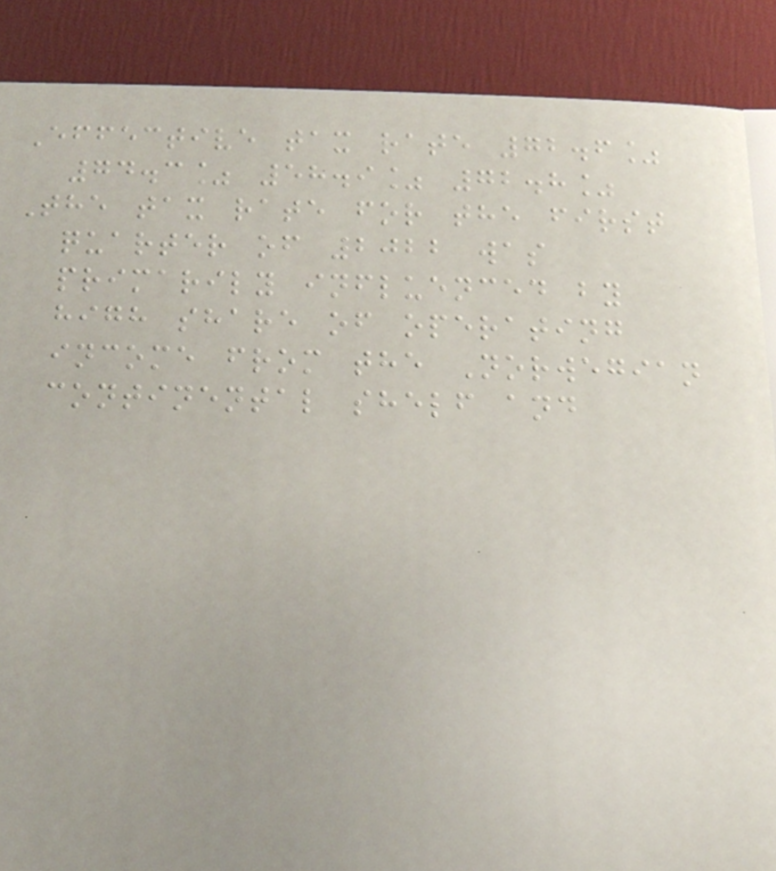Effective tax rate 72.6%
74.3% 58.9% 72.8%
The tax rate for the first
quarter of 2022 was
primarily influenced by
high share of operating
income from the Norwegian
continental shelf and
